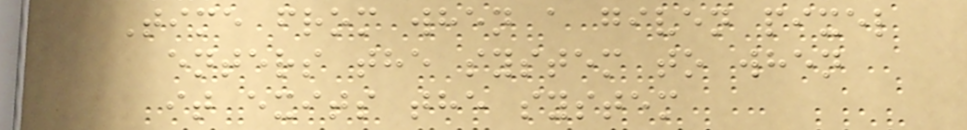Time from when a given pixel
enters the system to when
it exits the system
